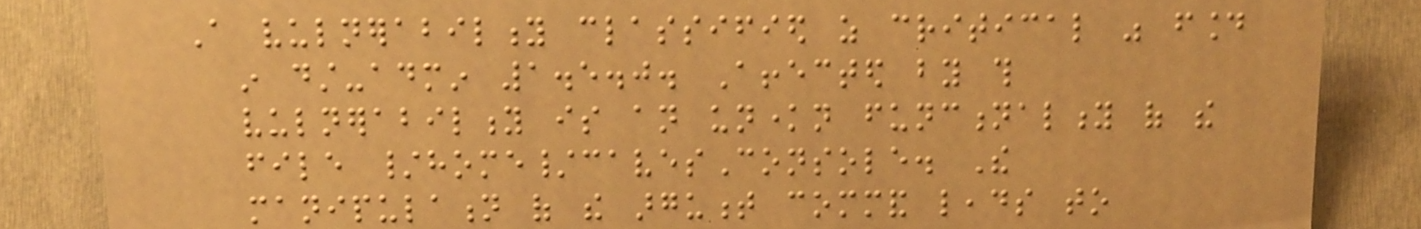A vulnerability classified as critical was found
in dst-admin 1.5.0. Affected by this
vulnerability is an unknown functionality of the
file /home/cavesConsole. The
manipulation of the argument command leads to
